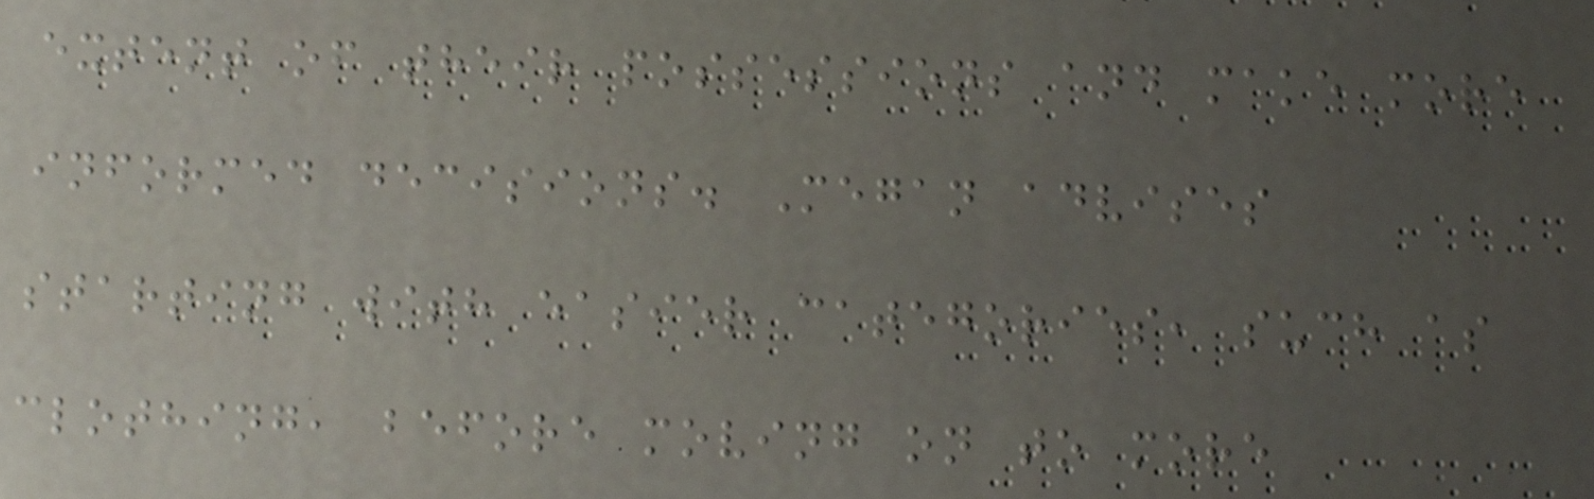extent of their possessions and make more
informed decisions. Megan advises
starting with easier categories, such as
clothing, before moving on to more
